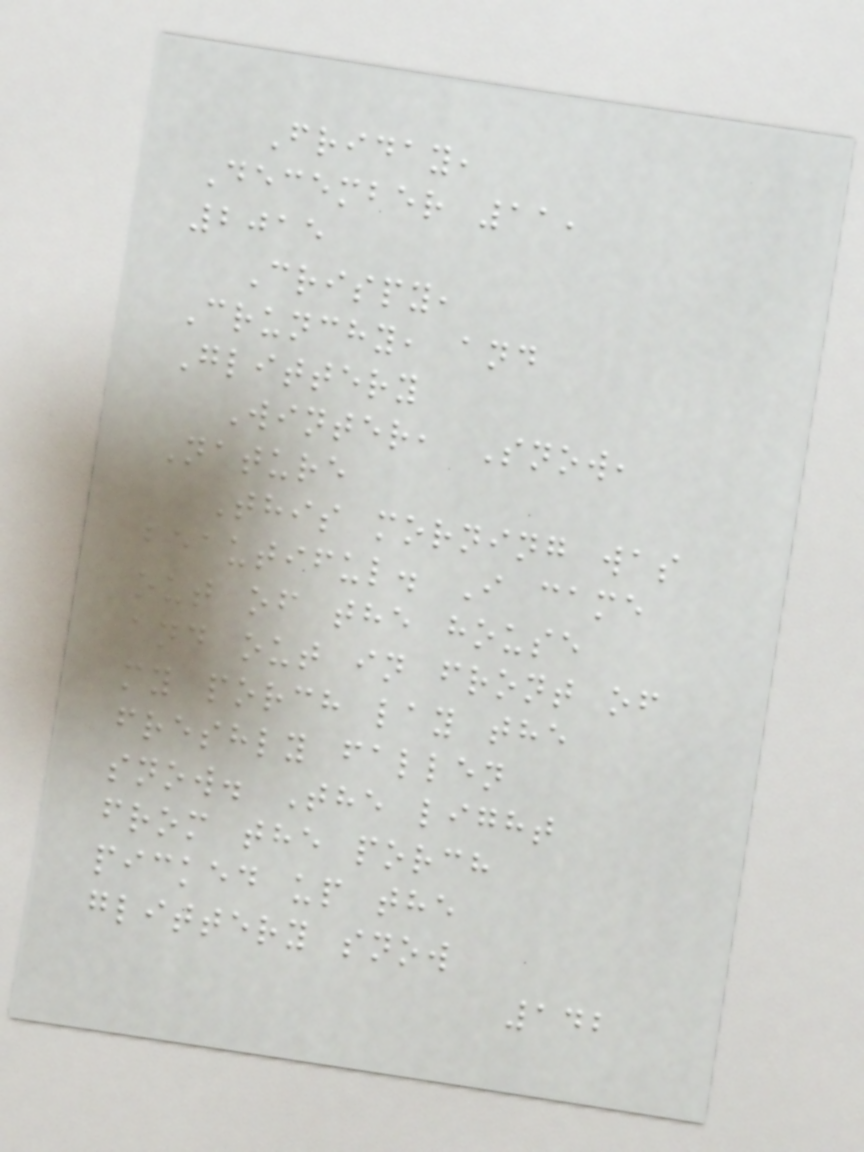Friday,
December 11,
2015
Crispy,
Crunchy, and
Glittery
Winter, Snow,
Nature
This morning was
beautiful. I came
out of the house
and out in front of
my porch lay the
freshly fallen
snow. The light
from the porch
picked up the
glittery snow
142
